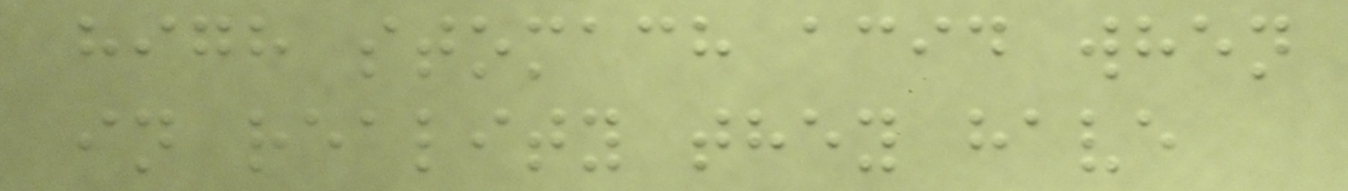high stomach acid when
in reality they have
